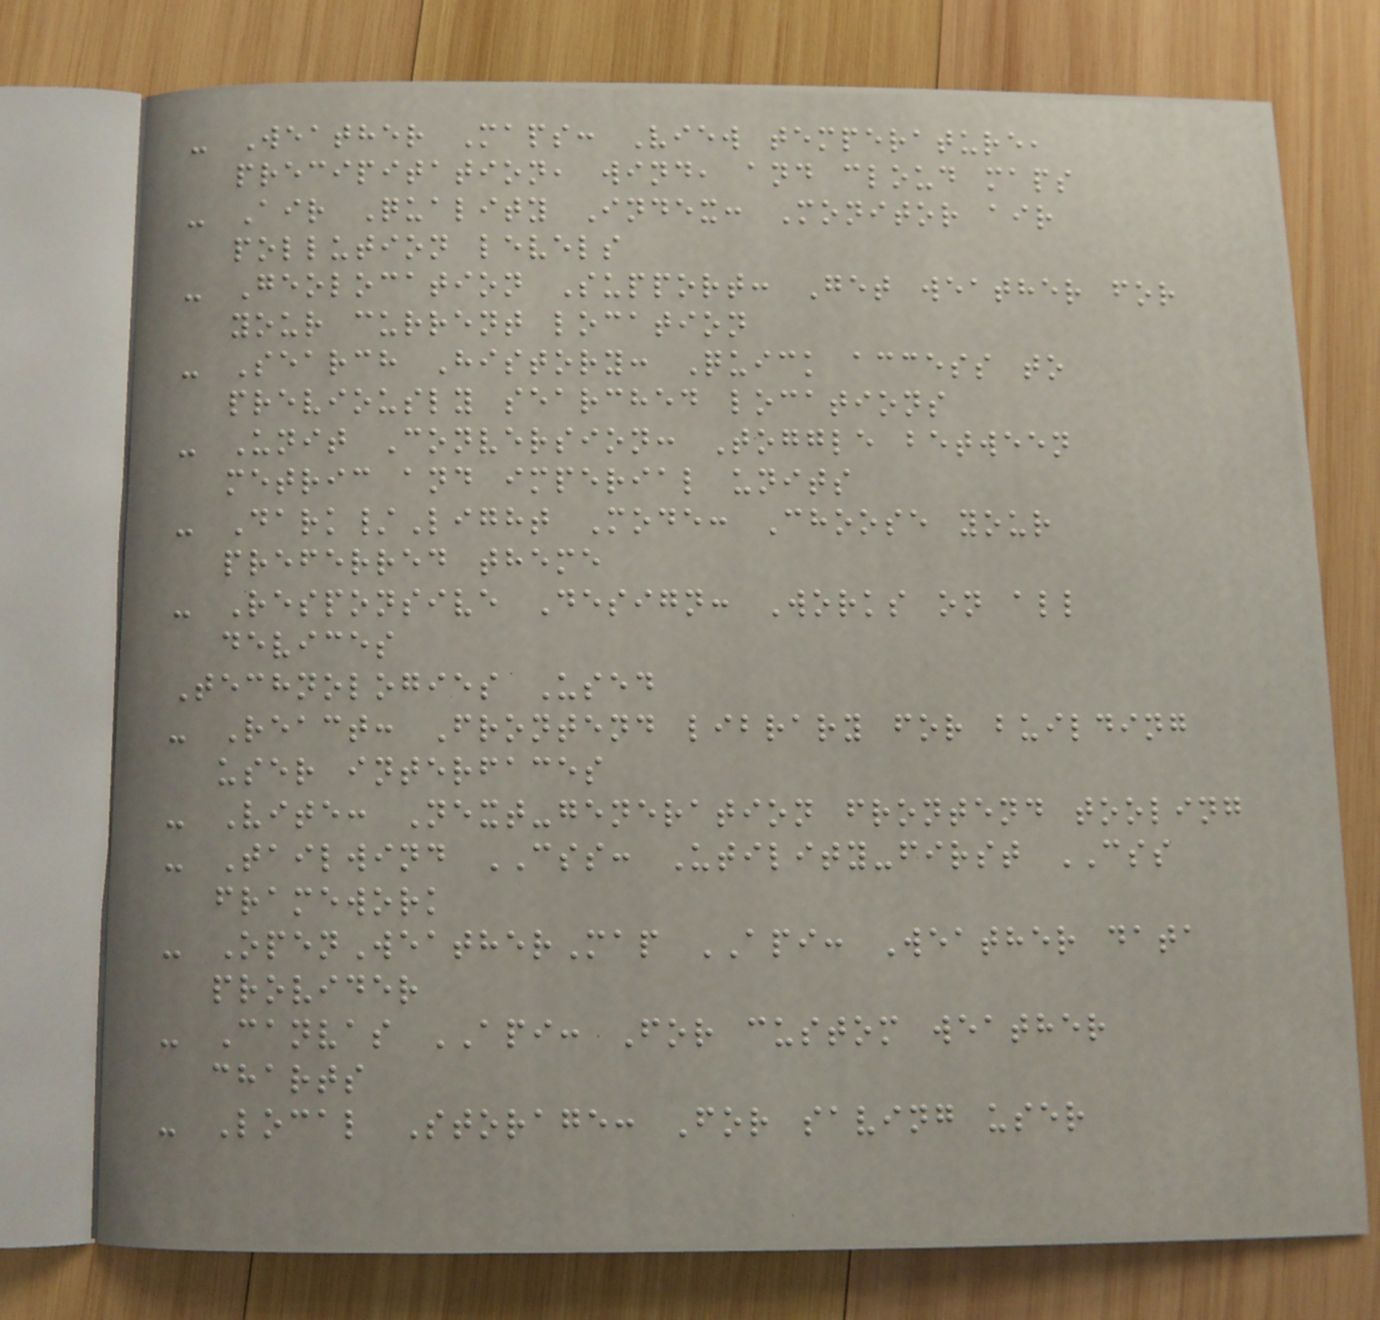- Weather Maps: View temperature,
precipitation, wind, and cloud maps
- Air Quality Index: Monitor air
pollution levels
- Geolocation Support: Get weather for
your current location
- Search History: Quick access to
previously searched locations
- Unit Conversion: Toggle between
metric and imperial units
- Dark/Light Mode: Choose your
preferred theme
- Responsive Design: Works on all
devices
Technologies Used
- React: Frontend library for building
user interfaces
- Vite: Next-generation frontend tooling
- Tailwind CSS: Utility-first CSS
framework
- OpenWeatherMap API: Weather data
provider
- Canvas API: For custom weather
charts
- Local Storage: For saving user
